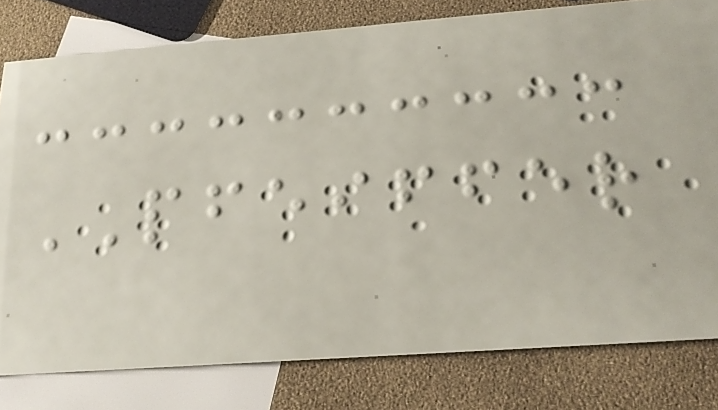PFEIFFER
